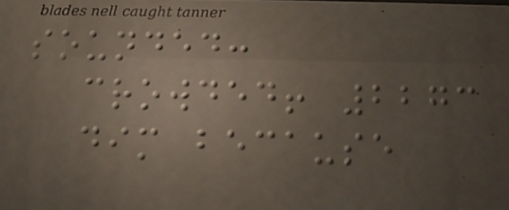sounded:
crowded! 2273
dim because
